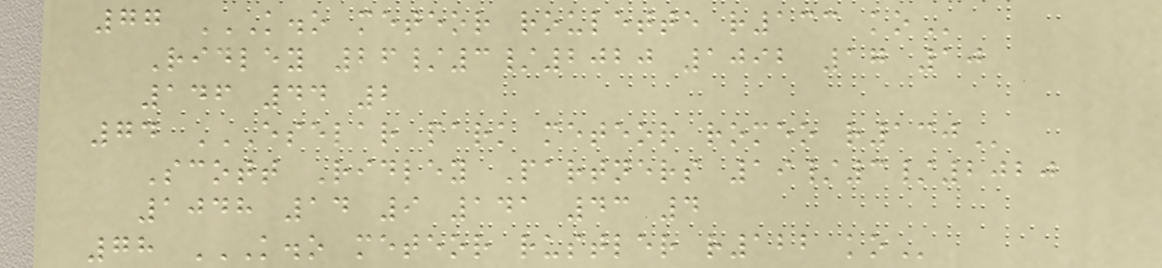77 K.O METEOR ROULETTE R133 KO
Ridley 26/3/2020 1092 17 10
146 44 2
74 ESELAR PARK METEOR ROMEO R130
Scott Ridley Partners 19/3/2020
1048 14 9 141 43 4
78 K.O METEOR RUSTLER R122 KO
